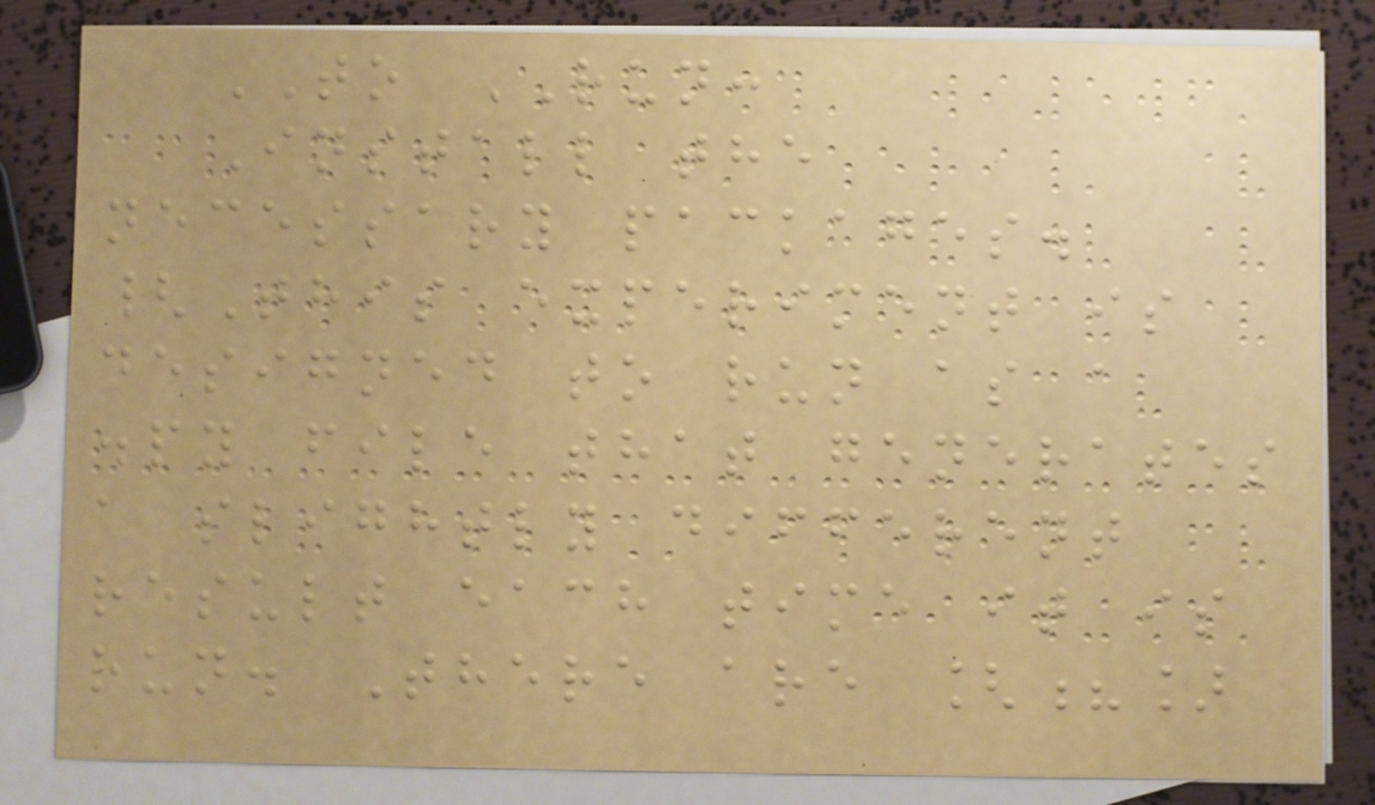TO RUN:
Install the
necessary packages.
{This experiment is
designed to run as a
.py file that generates
a slightly different
result each time it is
run. There are [?]
